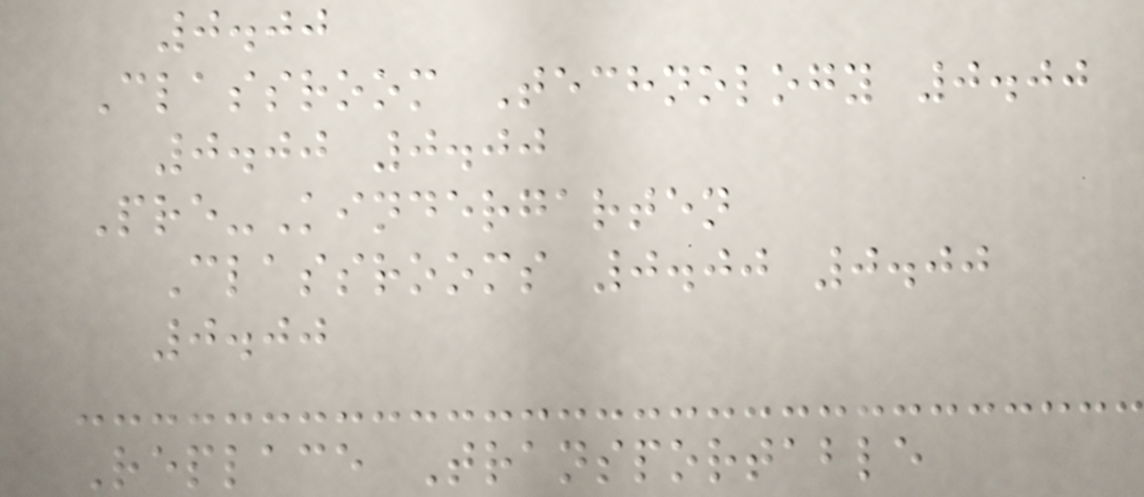0.00
Classroom Technology 0.00
0.00 0.00
Pre-Kindergarten
Classrooms 0.00 0.00
0.00
Replace Transportable
